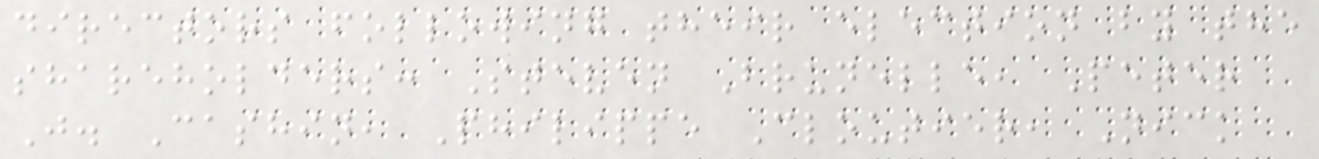directors following their election by the
shareholders: Steven Brunelle, Peter
J. Cashin, Philippe Cloutier, Nick
